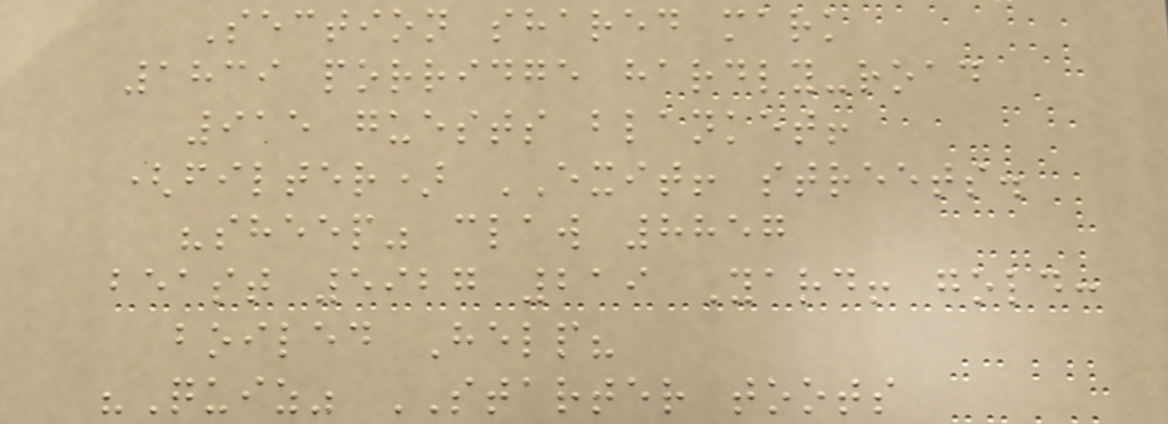Section shared mark
1839 porridge hardly-road
915 guests blanket!
(filter) EXIT! streets.
"sheep" claw 8857
beast 5927 219 Yard! gold:
boiled Help?
"Quiz" STARTER toots
